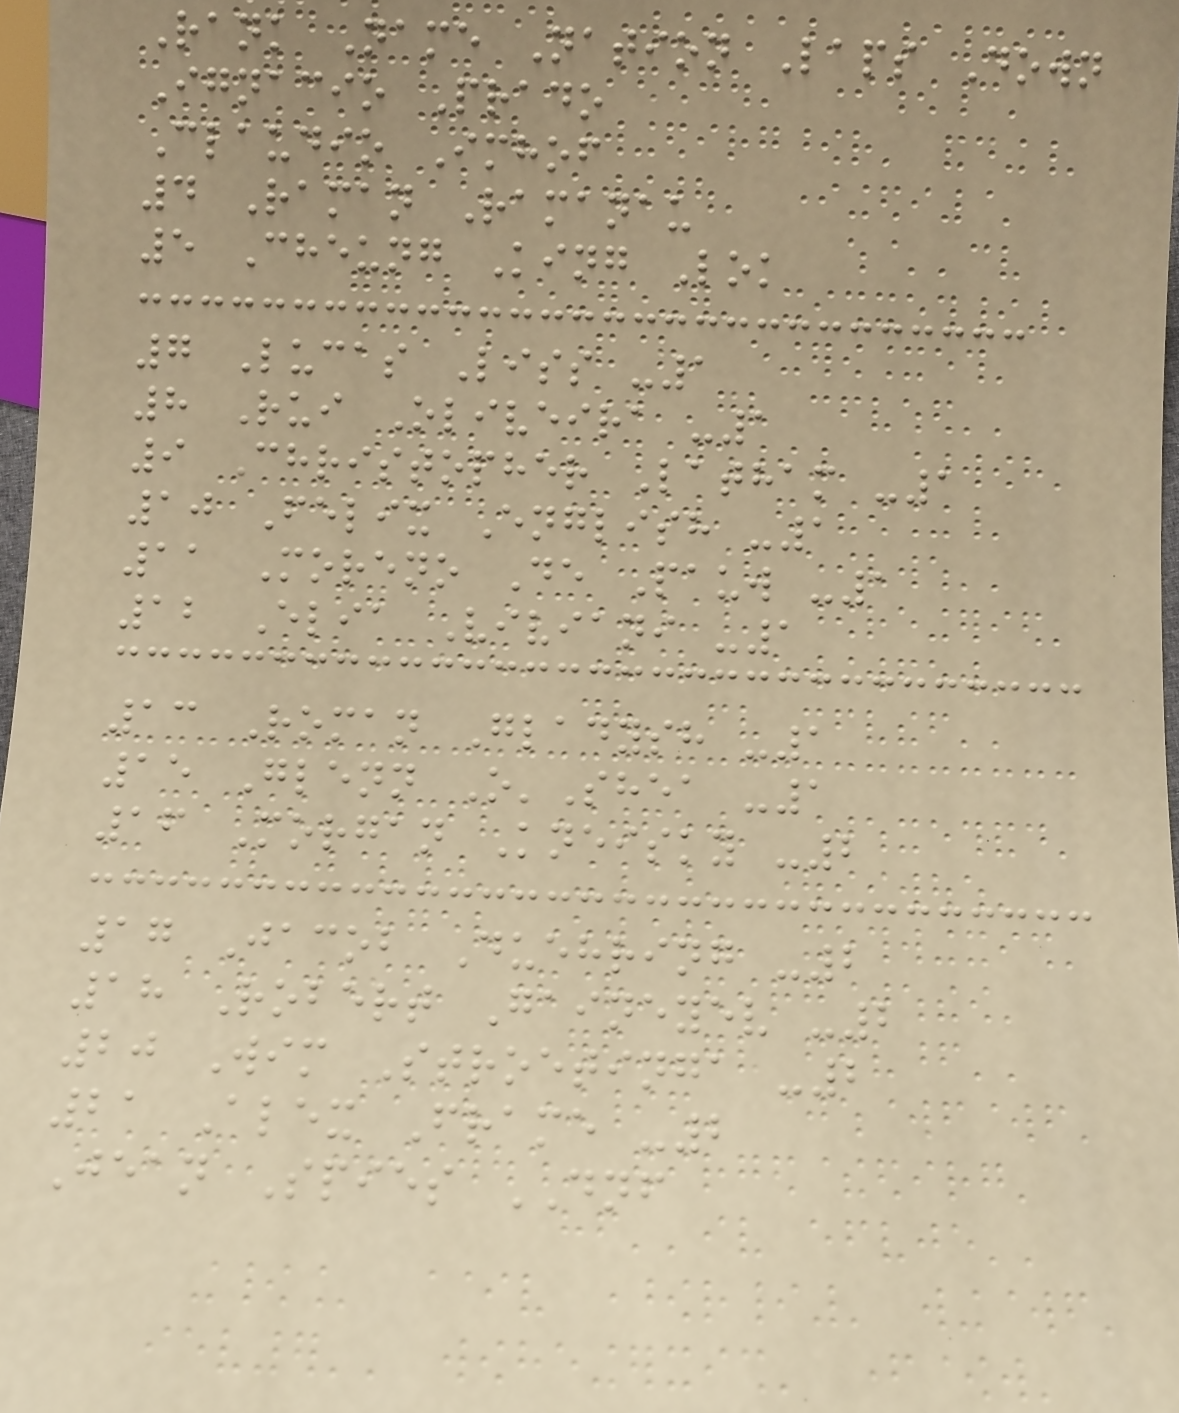Rank Name Nation Laps Down
Ignacio Prado
Claudio Imhof
4 Raman Ramanau
5 Cheung King Lok
7 Lucas Liss -1
8 Rui Oliveira -1
9 Christopher Latham -1
10 Felix English -1
11 Moreno De Pauw -1
12 Elia Viviani -1
13 Roman Gladysh -1
15 Glenn O'Shea -1
16 Morgan Kneisky -2
17 Jacob Duehring -2
18 Robert Gaineyev -2
20 Wim Stroetinga -2
21 Alex Frame -2
Jean Spies DNF
